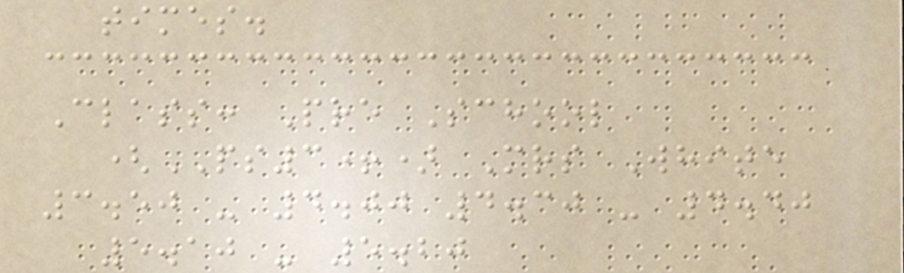times.
Class: Pre School
(PS3+) Mrs White
3.50 - 4.00 4.30 - 4.40
5.10 - 5.20
